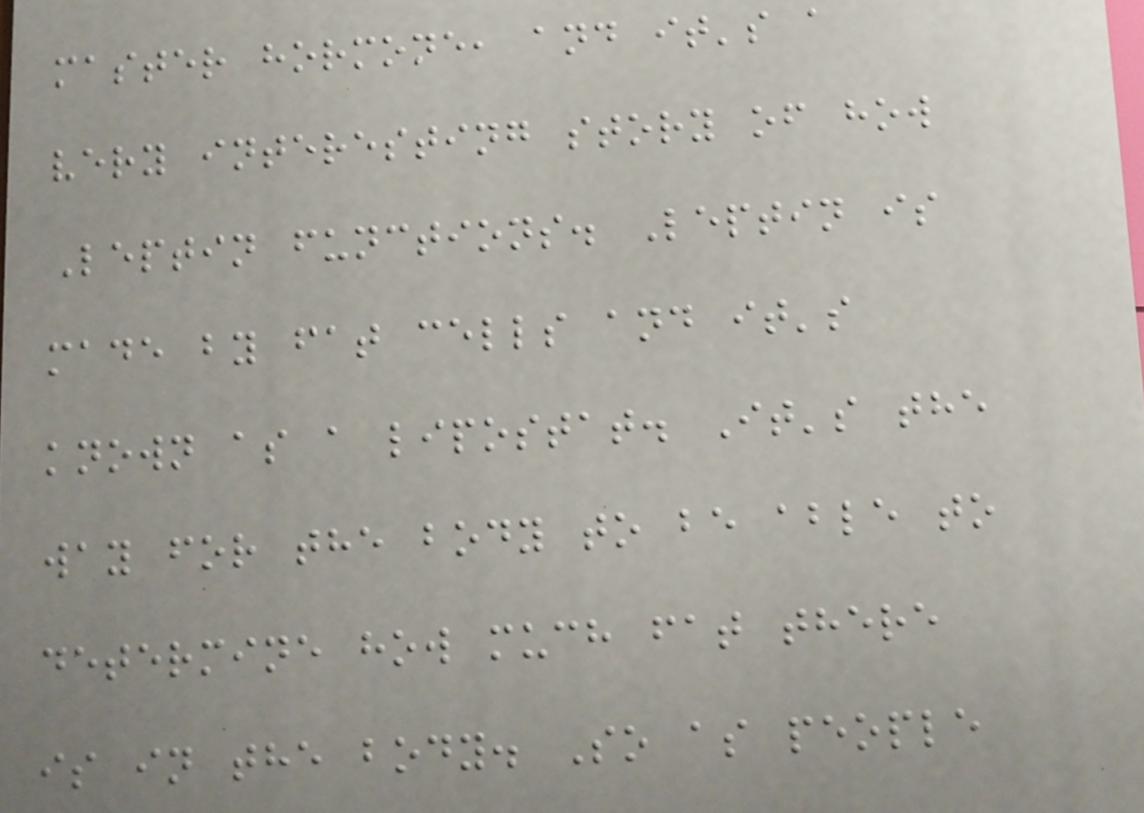master hormone, and it's a
very interesting story of how
Leptin functions. Leptin is
made by fat cells and it's
known as a lipostat. It's the
way for the body to be able to
determine how much fat there
is in the body. So as people
